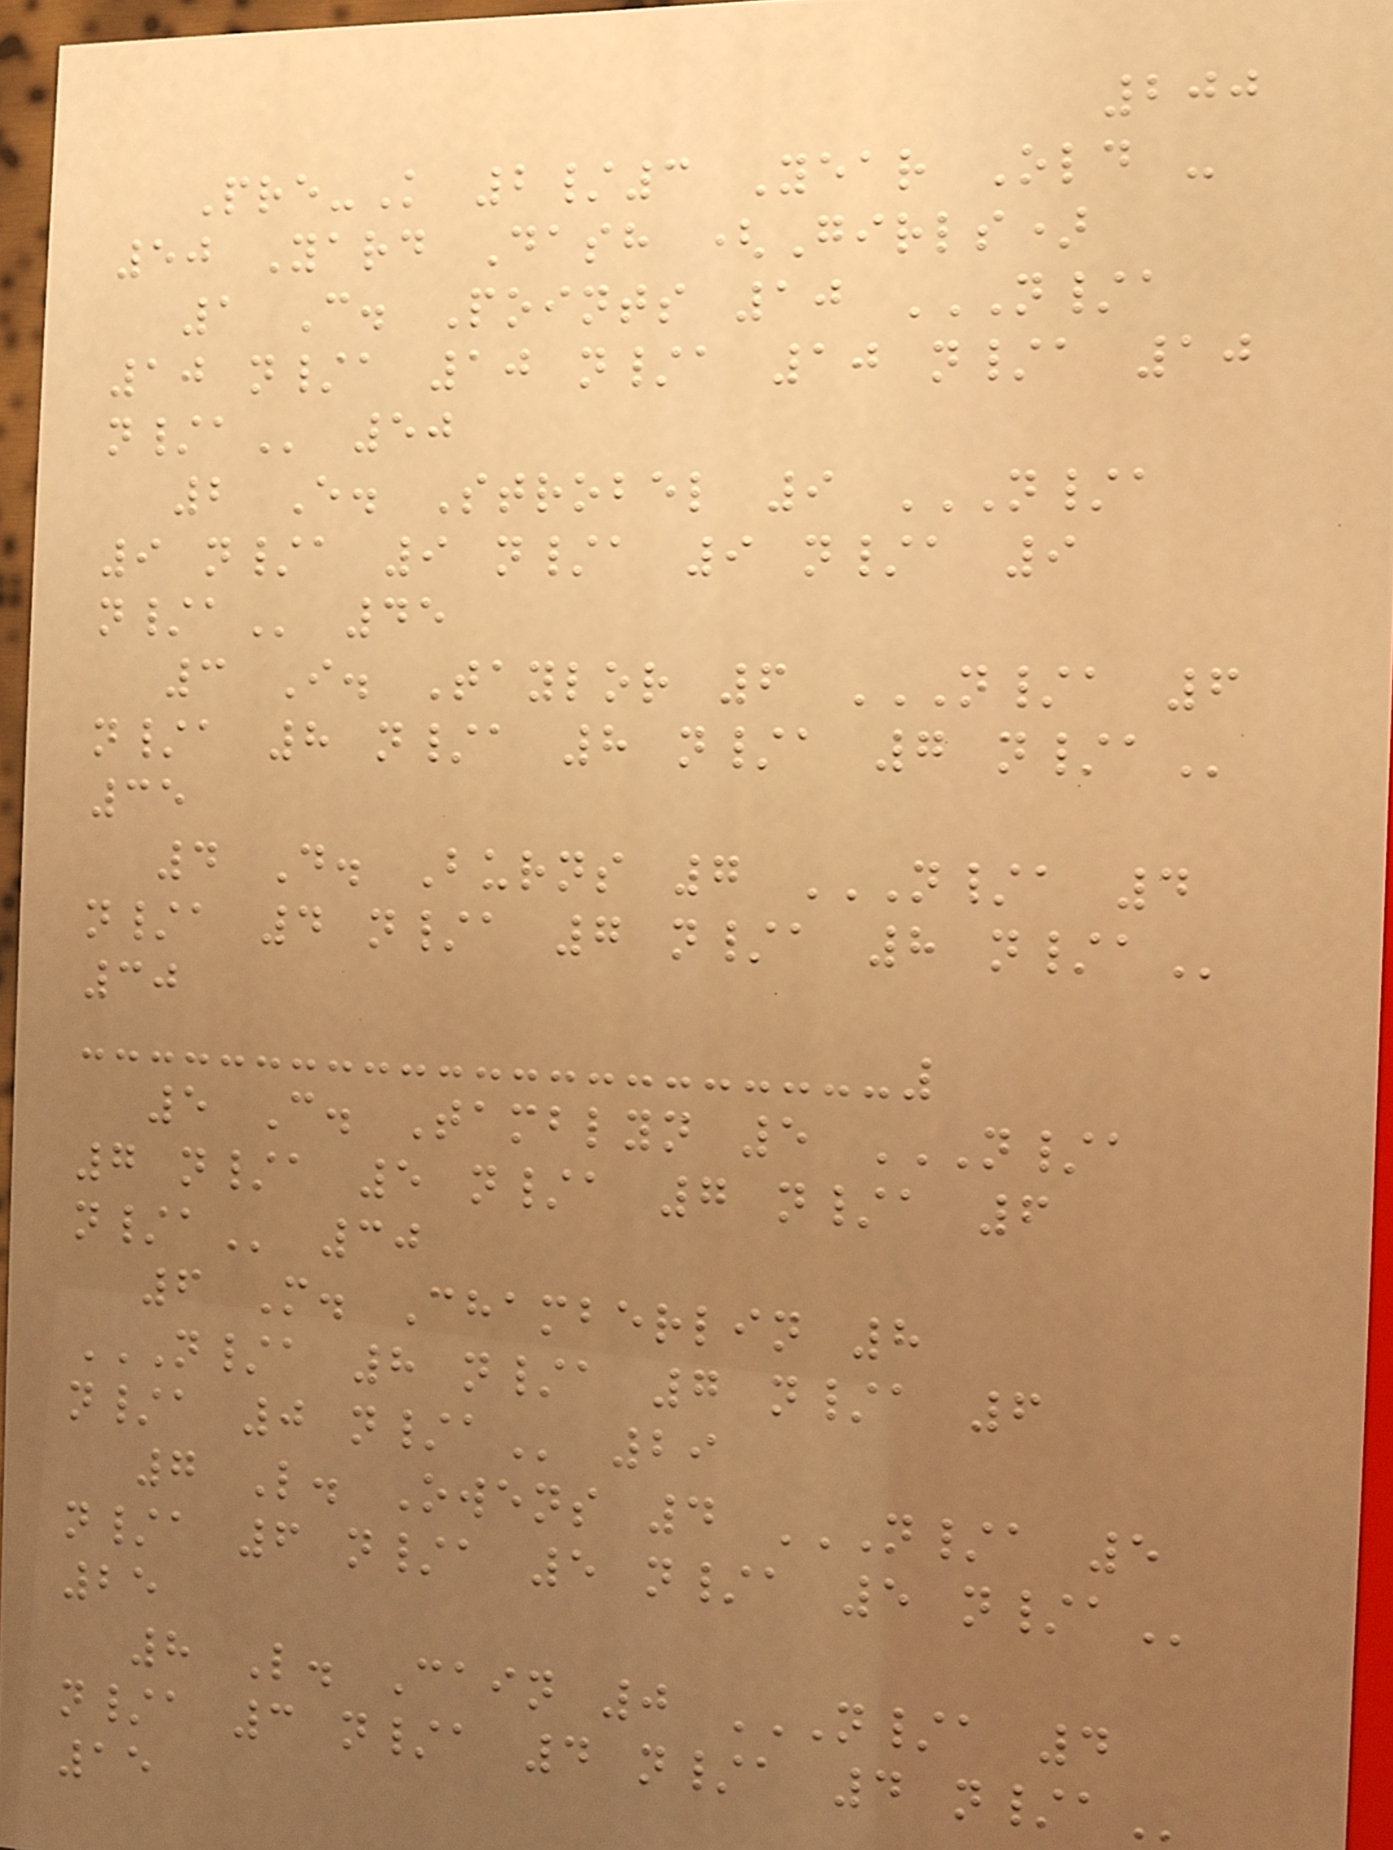200
Pre-K 2/3 Year Old -
50 Yard Dash (Girls)
1 C. Points 10 N/A
10 N/A 10 N/A 10 N/A 10
N/A 50
2 E. Strobel 9 N/A
9 N/A 9 N/A 9 N/A 9
N/A 45
3 I. Taylor 6 N/A 6
N/A 8 N/A 8 N/A 7 N/A
35
4 D. Burns 7 N/A 4
N/A 4 N/A 7 N/A 8 N/A
30
5 C. Tamblyn 5 N/A
7 N/A 5 N/A 7 N/A 6
N/A 30
6 M. Chamberlin 8
N/A 8 N/A 7 N/A 6
N/A 0 N/A 29
7 L. Owens 4 N/A 5
N/A 6 N/A 5 N/A 5 N/A
25
8 L. Cain 0 N/A 4
N/A 3 N/A 4 N/A 4 N/A
15
